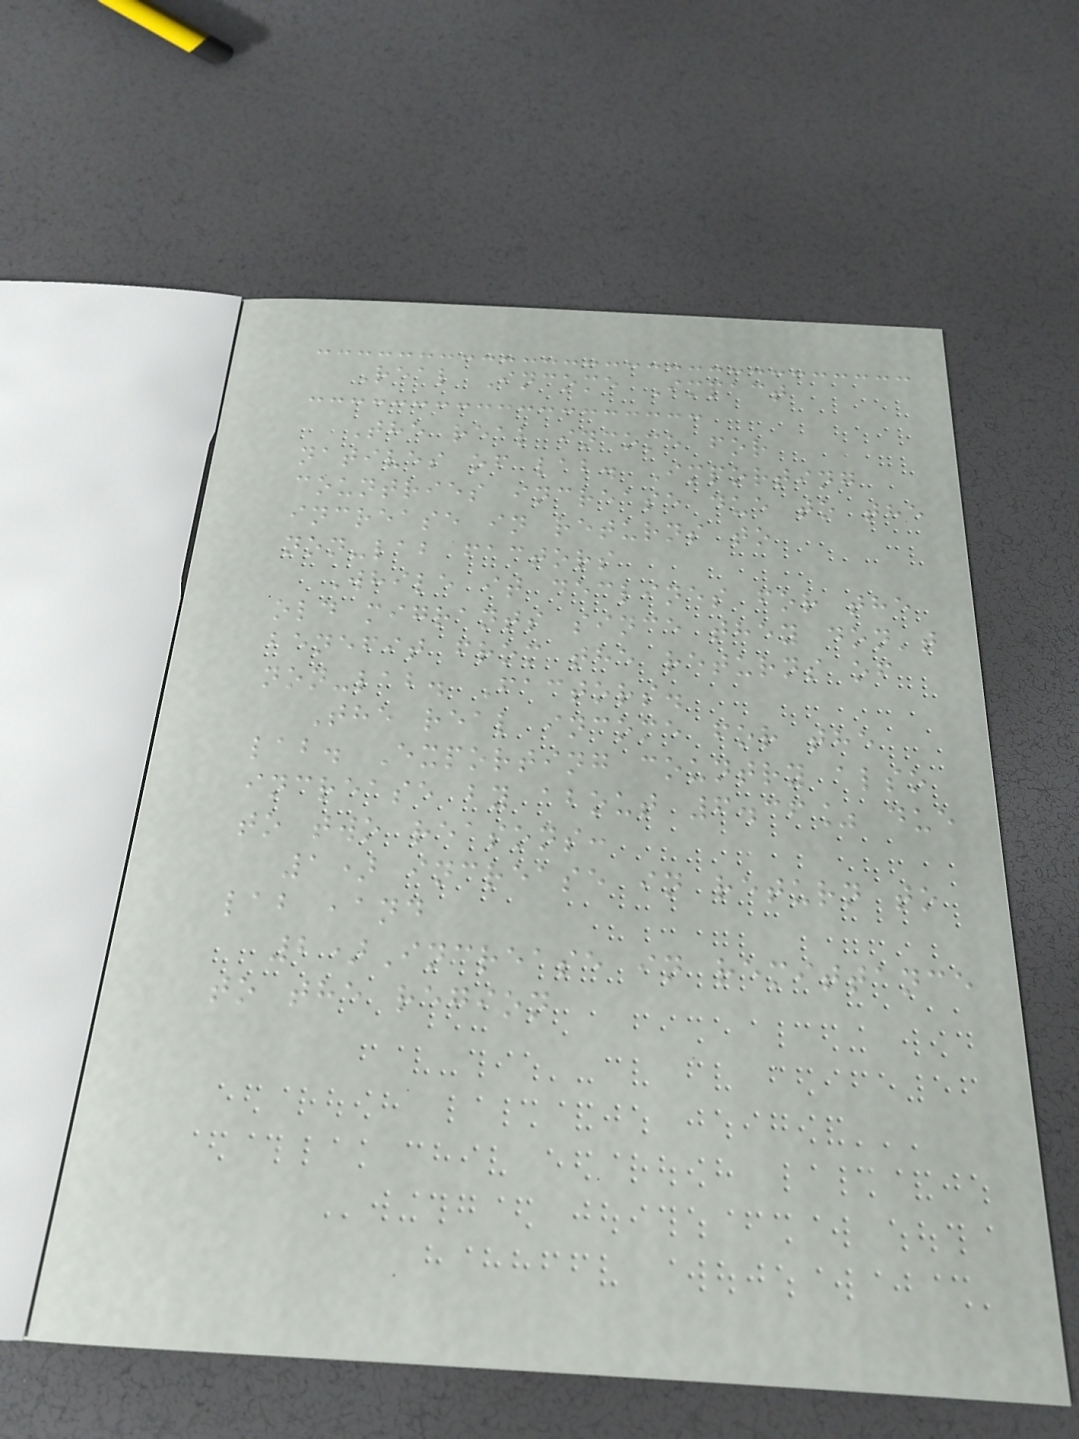Real Income Impact
The real income for
natives of lab. Importing
countries increase due to the
increase in returns to
non-lab factors
While it declines for the
old migrants since they don't
benefit from the returns of
non-lab. Factors.
The real income for the
lab. Exporting country also
increase by about 6.36% due
to two reasons:
1) increase in return to
lab ,and
2)Increase in remittance
to the region
